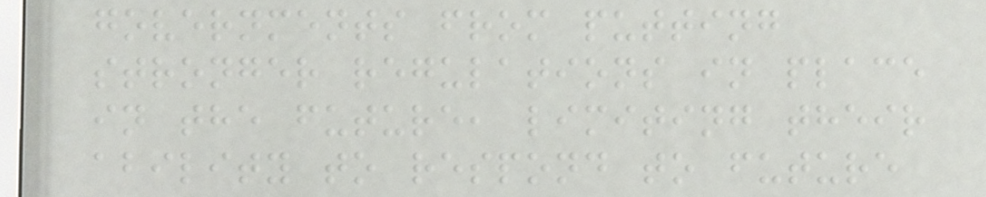governments from putting
stronger regulations in place
in the future, limiting their
ability to respond to future
